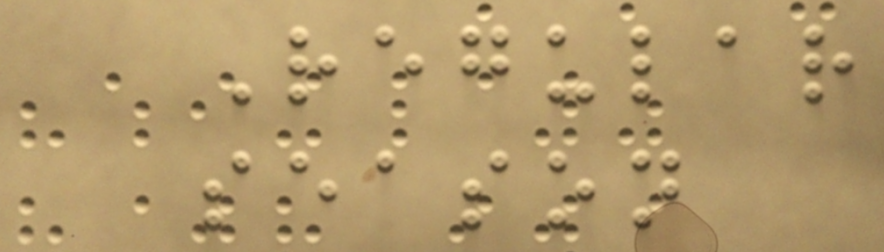Regular
season
